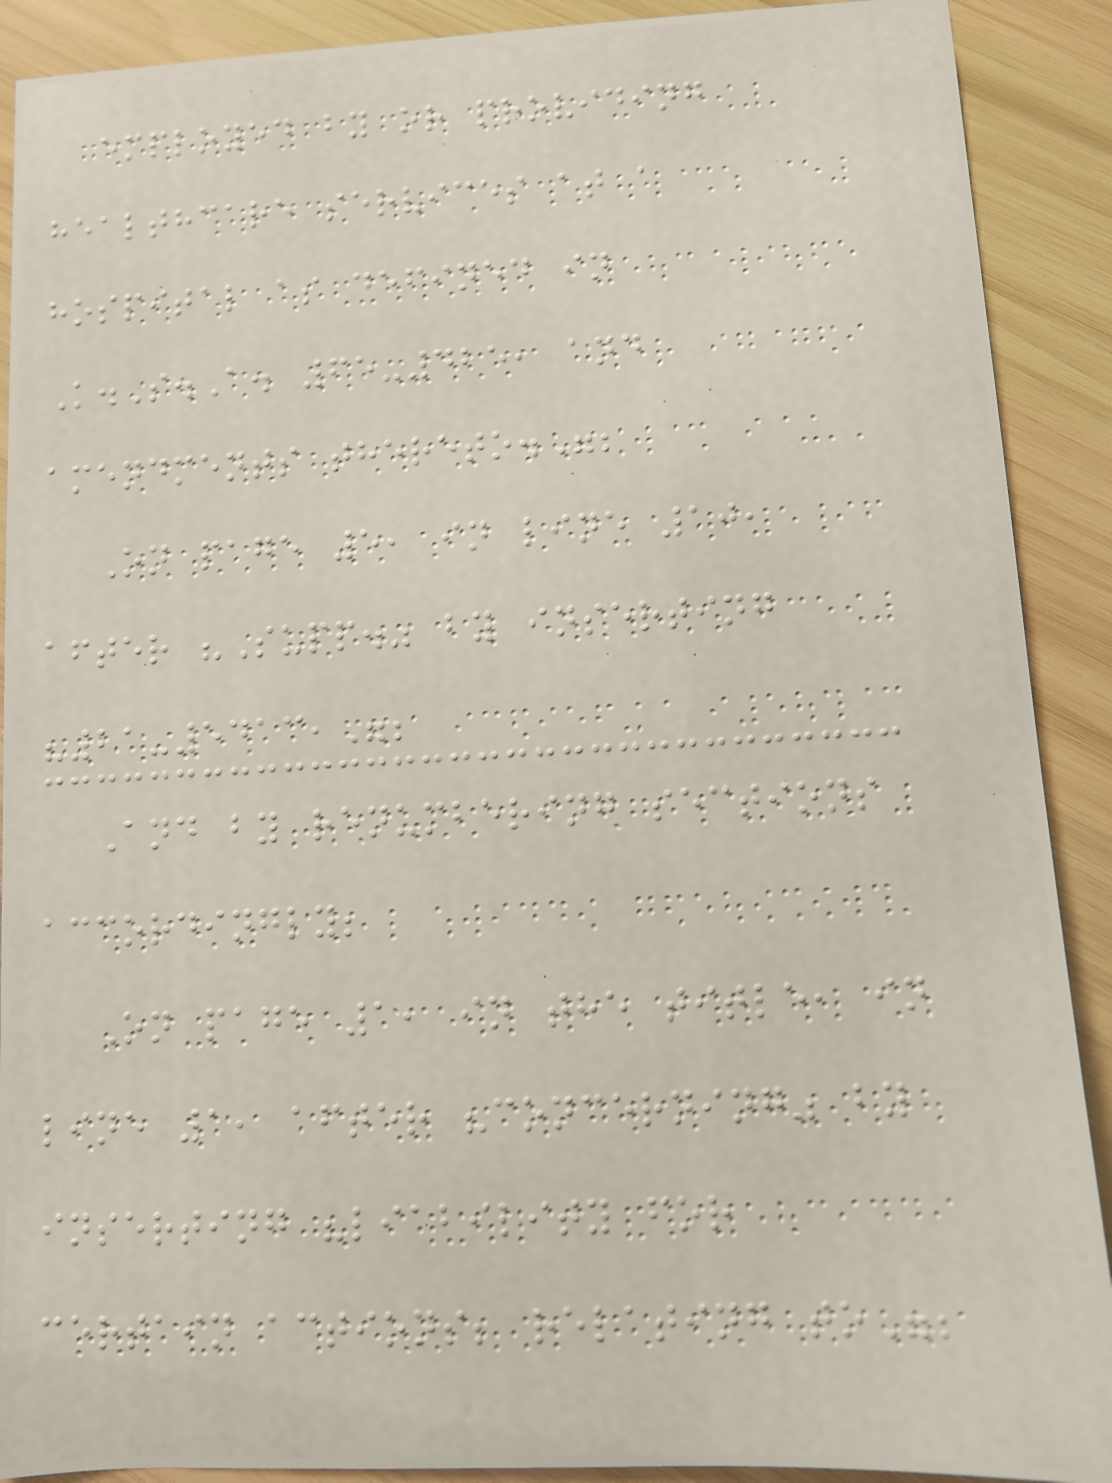employed by or providing
healthcare services at a
hospital as defined in
K.S.A. 65-425, and
amendments thereto.";
On page 5, in line 10,
after "Supp." by inserting
"21-5413,";
And by renumbering sections
accordingly;
On page 1, in the title, in
line 1, after "concerning" by
inserting "liability for
certain actions; relating to";
